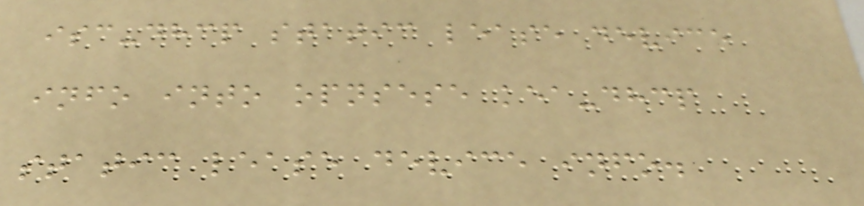isc-dhcp static lease device
info into opnsese kea-dhcp
static lease device info.
